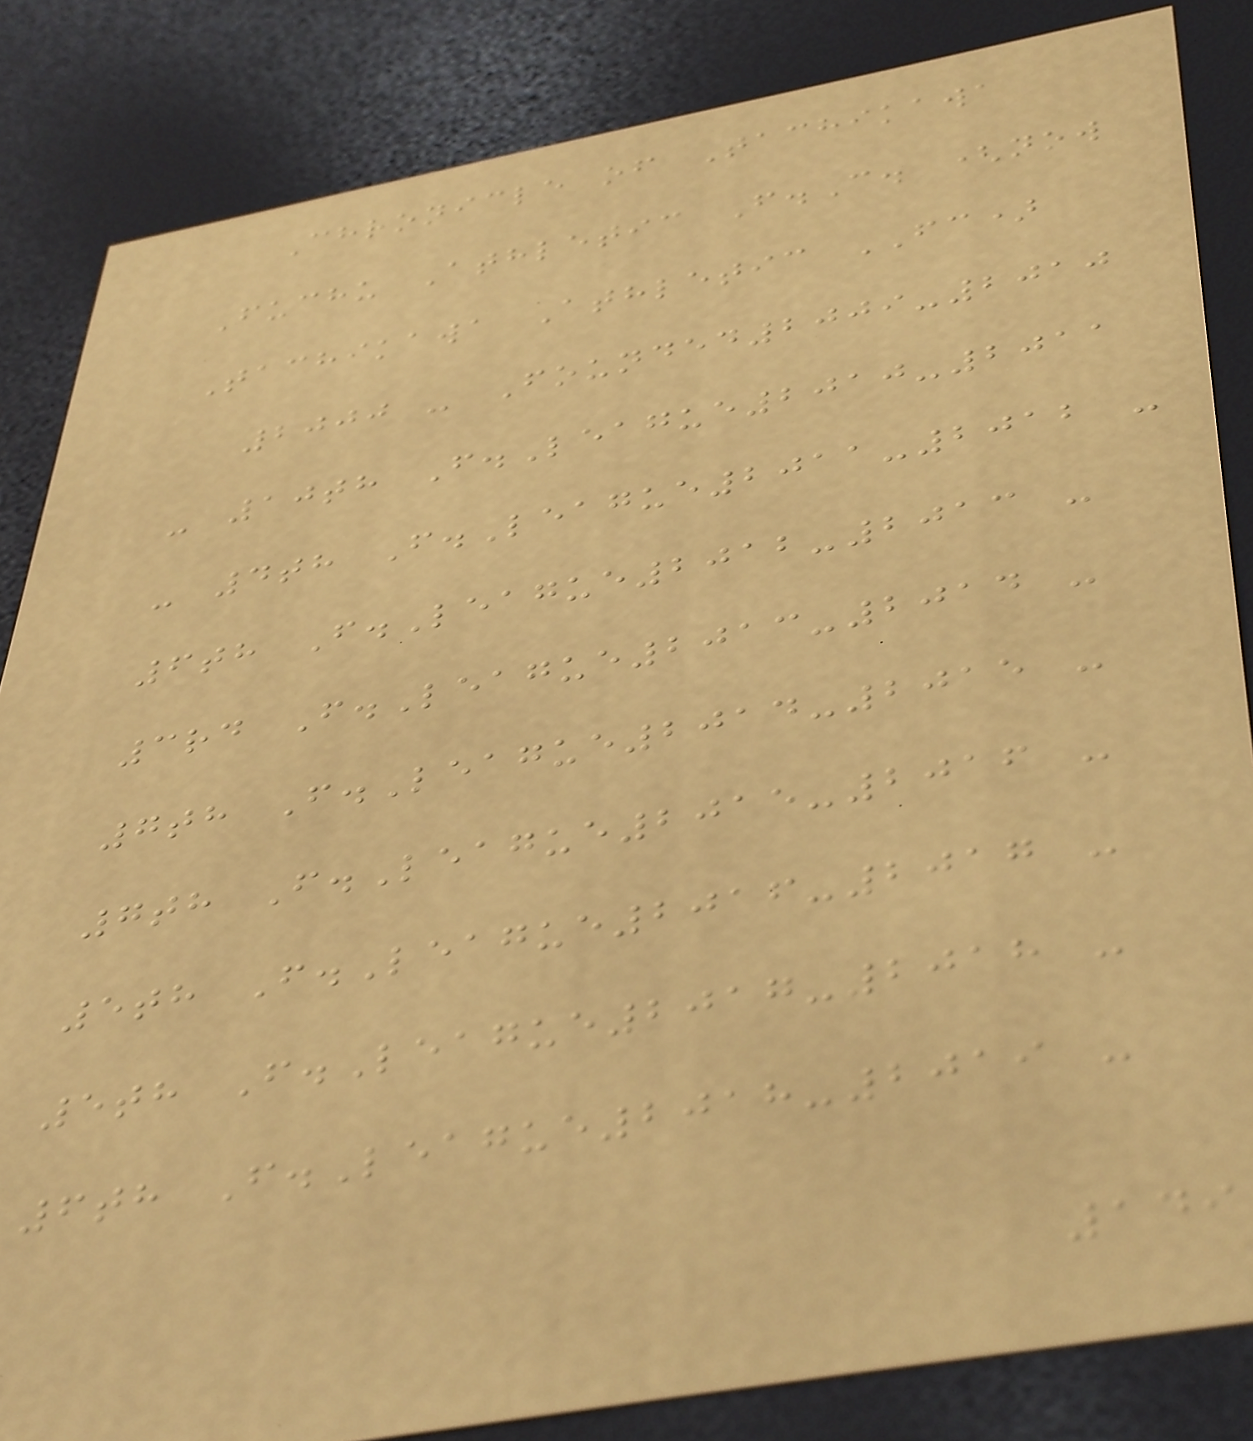Chronicle of Tachikawa
Fuchu Athletic F.C. (now
Tachikawa Athletic FC)
2000 - Founded2009-2010
- 10th F.League2010-2011
- 4th F.League2011-2012 -
6th F.League2012-2013 -
3rd F.League2013-2014 -
7th F.League2014-2015 -
7th F.League2015-2016 -
5th F.League2016-2017 -
5th F.League2017-2018 -
6th F.League2018-2019 -
149
